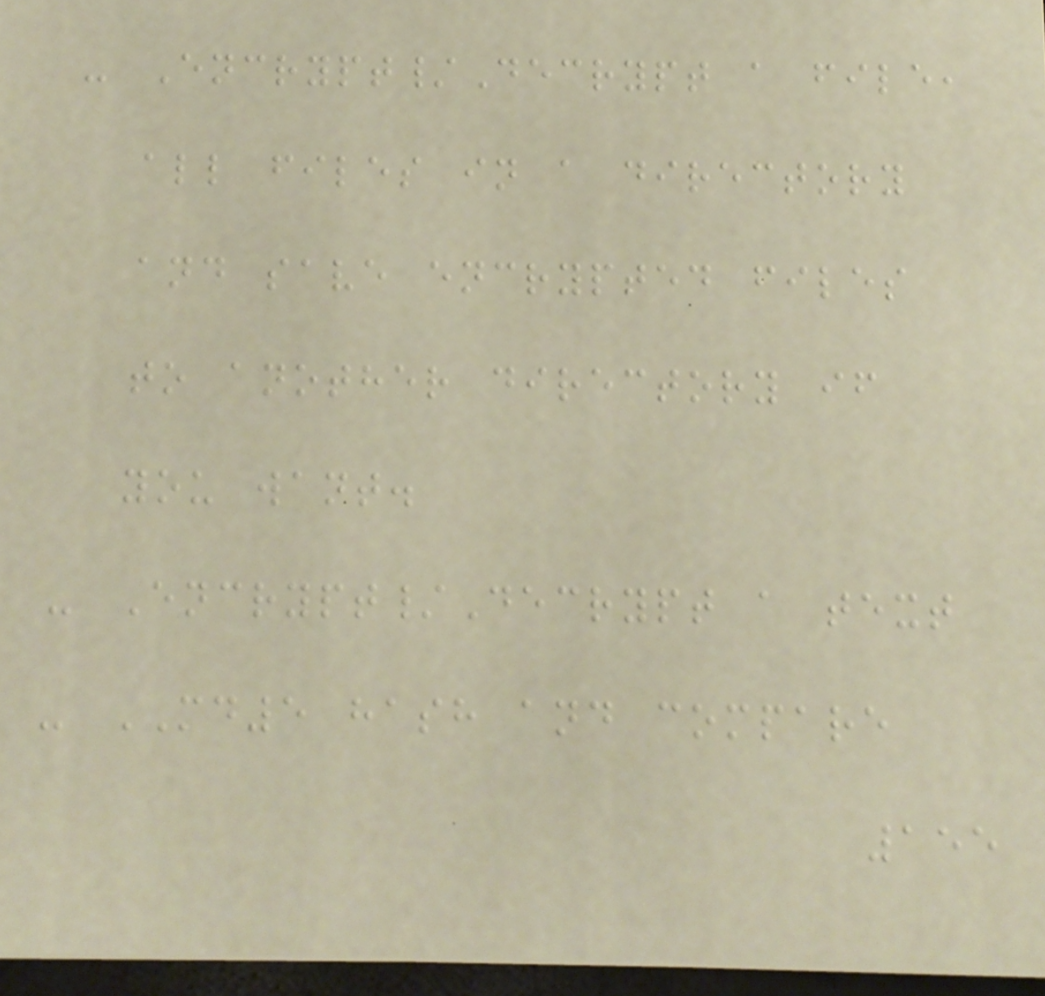- Encrypt/Decrypt a file,
all files in a directory
and save encrypted files
to another directory if
you want.
- Encrypt/Decrypt a text
- MD5 hash and compare
155
